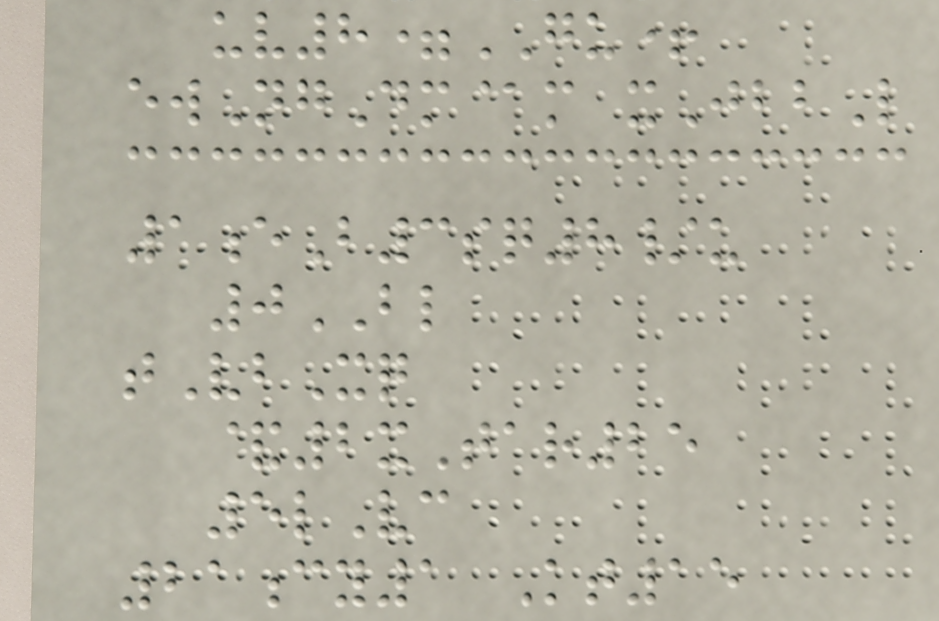uv8=GU+
ewNgDm@m xJbbL
1eB3sq8/u
0BL
tVbXq
&2xTar25
5lVc
21cy1 Kt15
